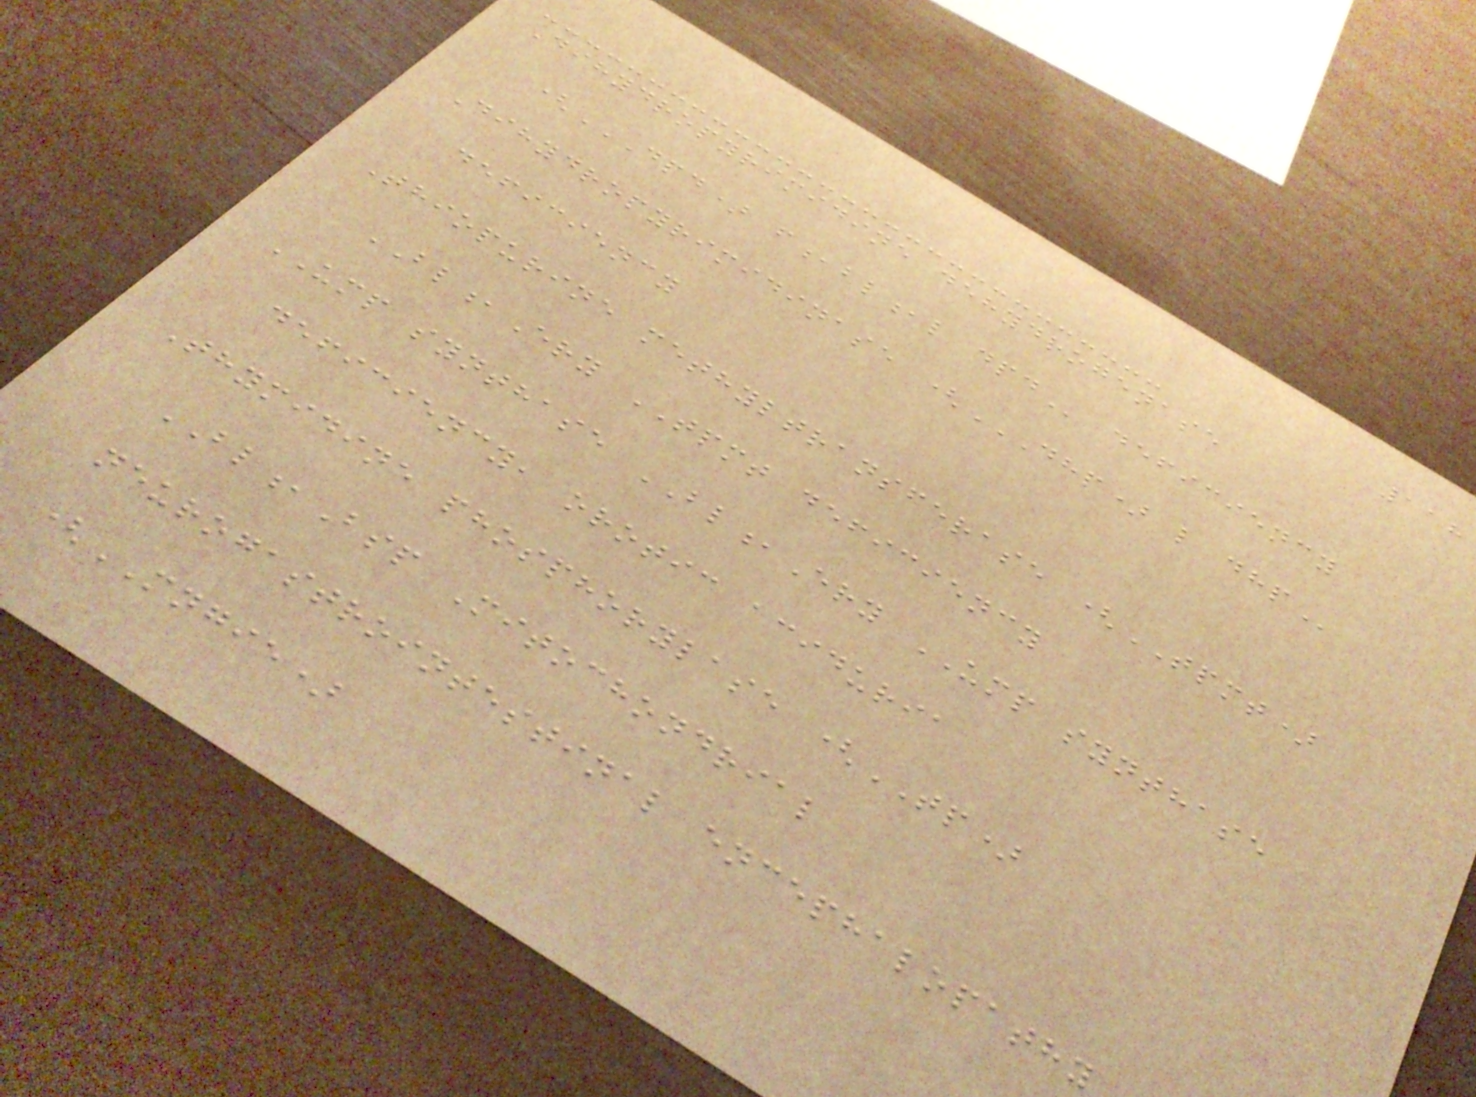118
Dihydropyrimidine dehydrogenase
(DPD) F,BL,L DPD deficiency
Dihydropyrimidinase (DHP) L DHP
deficiency
Thiopurine methyltransferase (TPMT)
BL,Ery TPMT deficiency
UMP synthase BL,Ery UMP synthase
deficiency, orotic aciduria
Thymidine phosphorylase (TP)
BL,Bsp Mitochondrial
neurogastrointestinal encephalopathy
(MNGIE)
